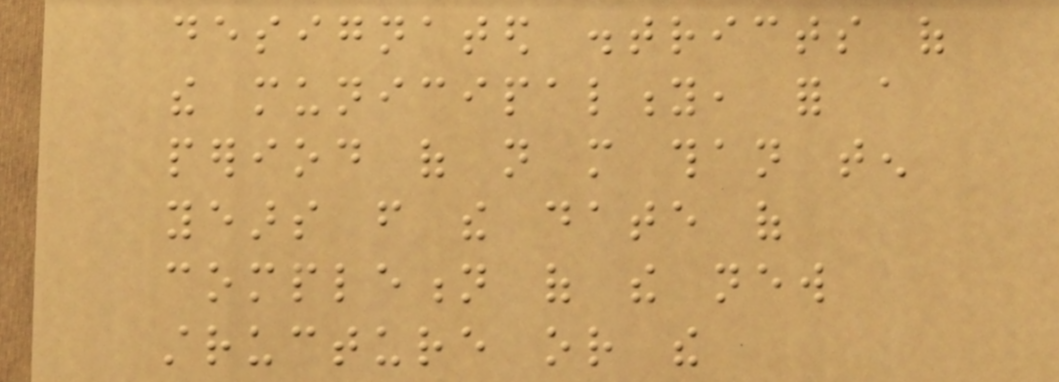designated districts of
the municipality, for a
period of not more than ten
years from the date of
completion of the new
structure or the
